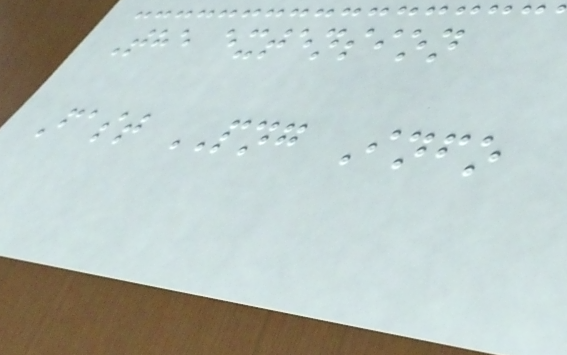The extension
Fast PNG Info
